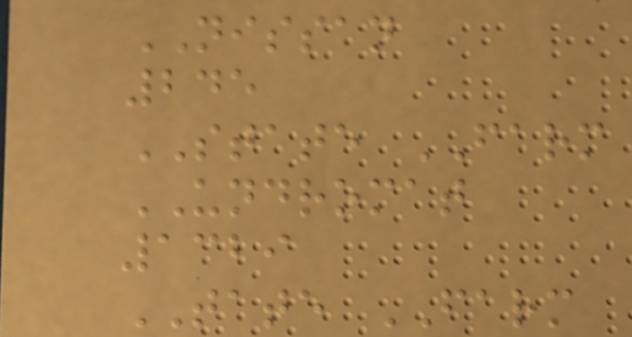NISSAN
245
STATE FARM
UNDROMAT
1329
TATE FARM
